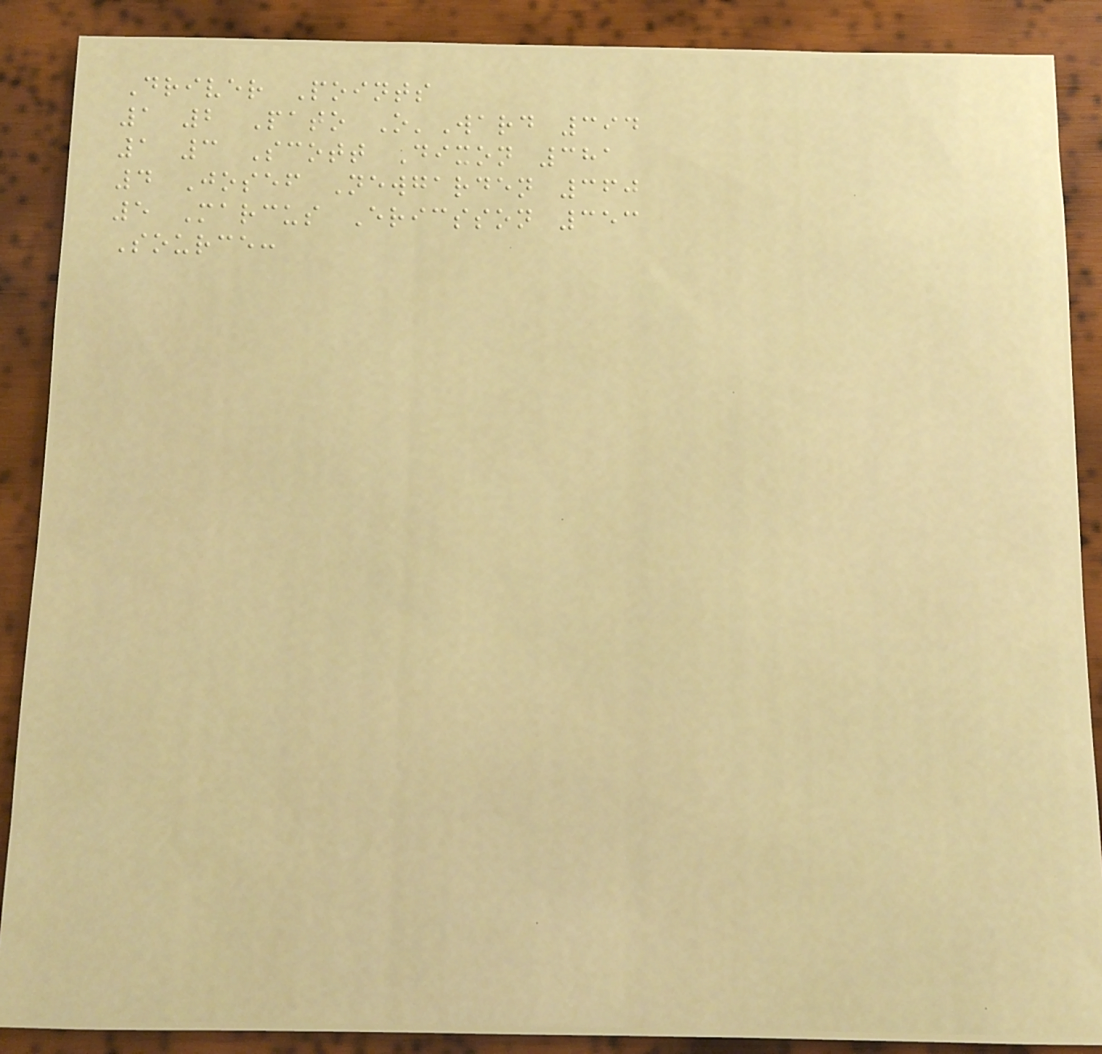Driver Points
1 2 Pato O'Ward 394
1 3 Scott Dixon 381
4 Josef Newgarden 360
5 Marcus Ericsson 353
Source:
